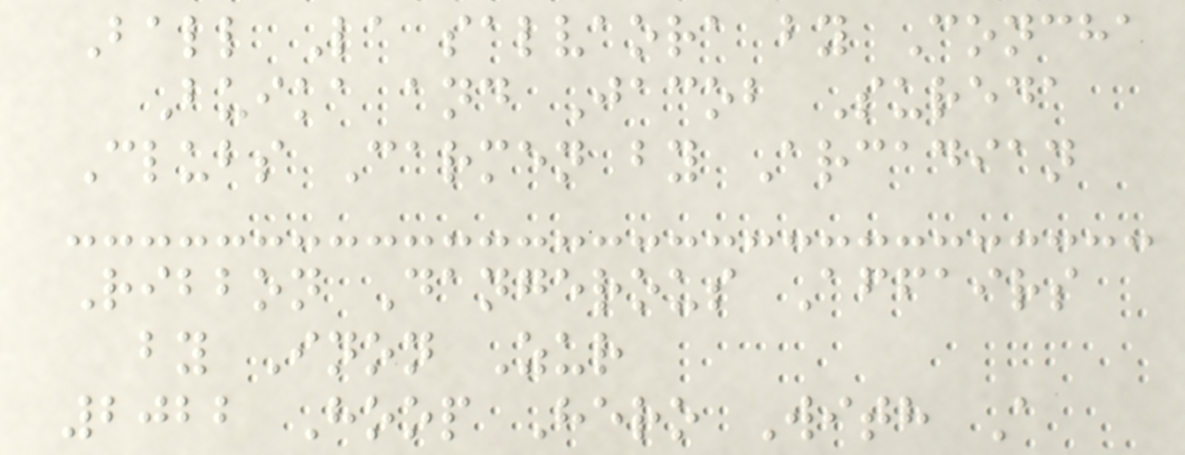Ball La salvaora by Concha
Buika and Jacob Sureda
Clubs Carmen by Arcadian
Ribbon Dangerous Affairs
by Inon Zur
2022 Hoop Hero With A
